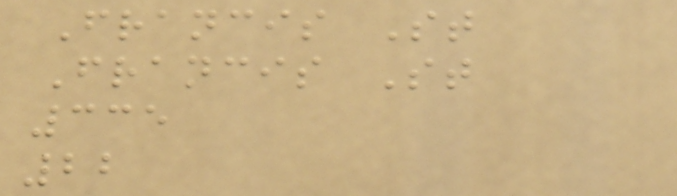Francis St
Francis St
335
22
